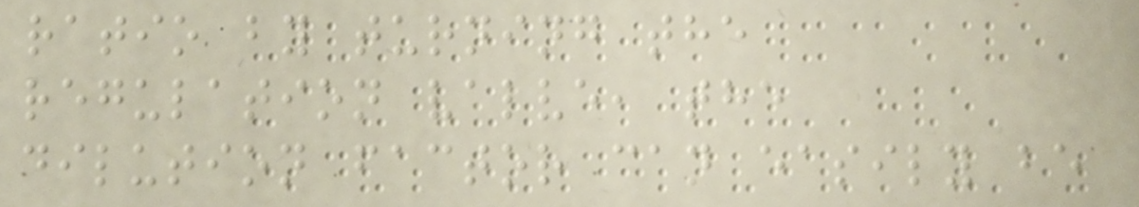ratio by turning the
regulation valve, the
dilution factor can easily be
